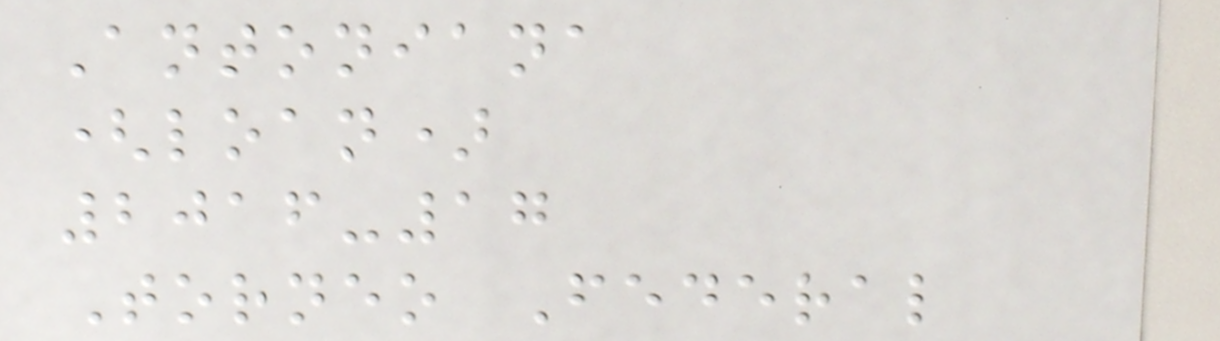Antoniana
(loan)
2016-17
Torneo Federal
